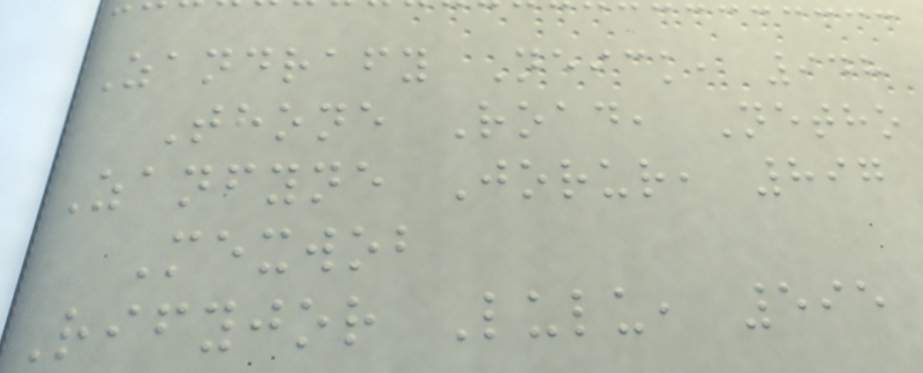Zandrafy Neick, 948
Thone Road, Netho
Zanfyne Jorur, 897
Mexwob
Rifyjor Lulu, 595
